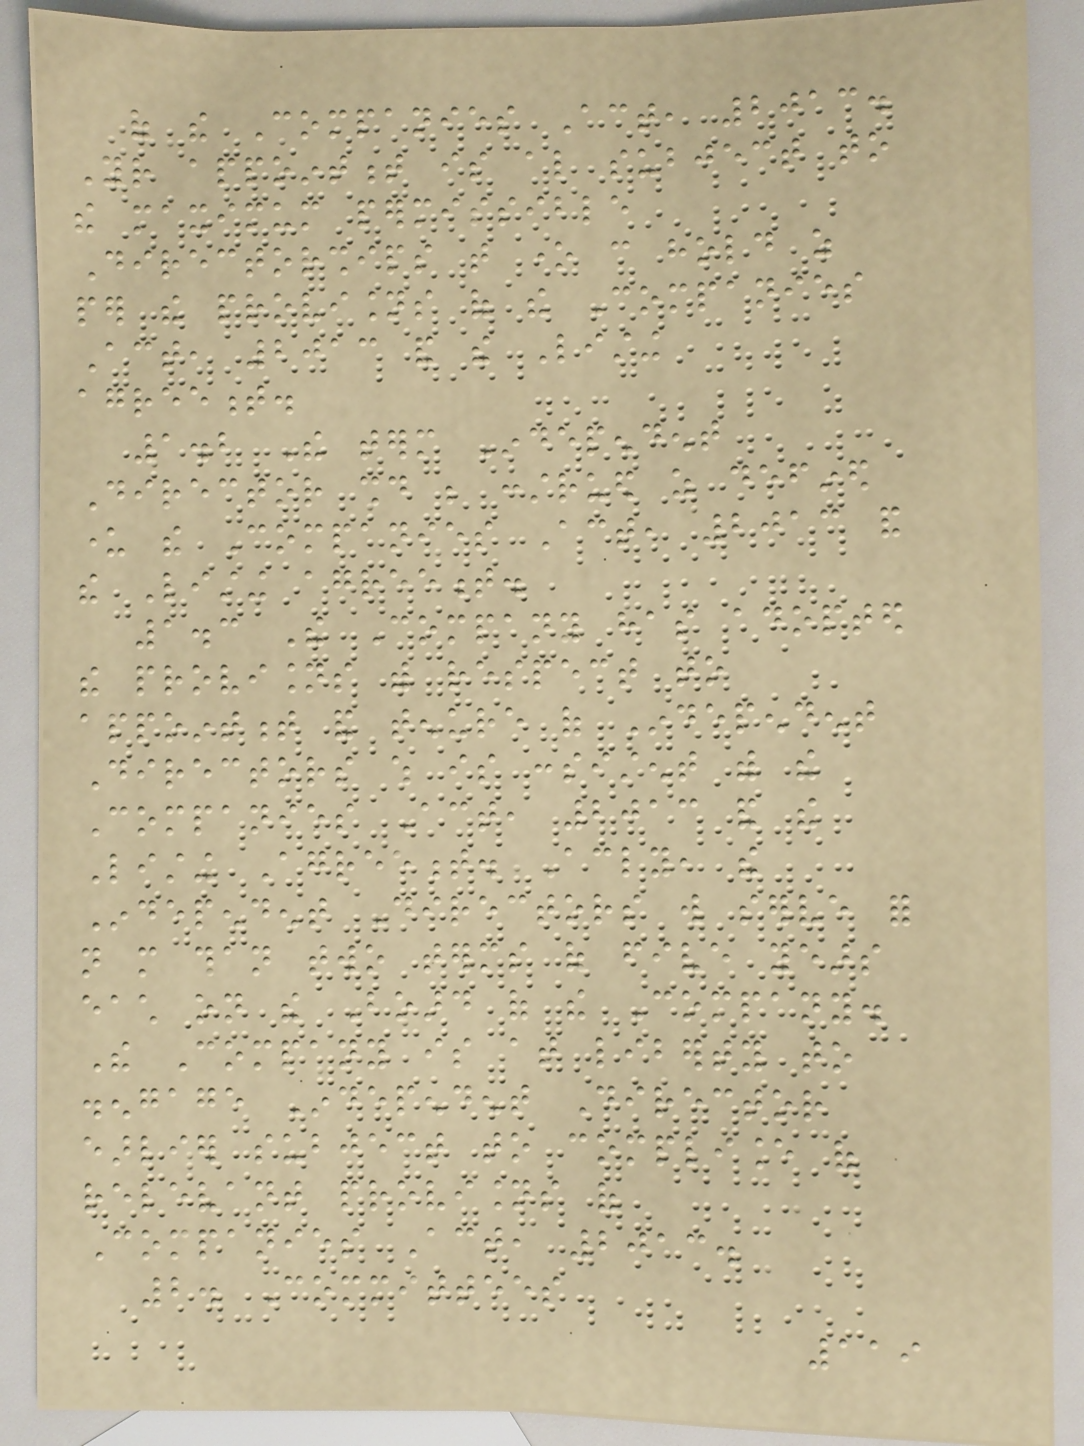of the Companies Act, 2013.
Your appointment is also subject to
the maximum permissible
Directorships that one can hold as
per the provisions of the Companies
Act, 2013 and the Listing
agreement.
1.2 The term Independent
Director should be construed as defined
under the Companies Act, 2013 and
the Listing agreement.
1.3 The Company has adopted
the provisions with respect to
appointment and tenure of Independent
Directors which is consistent with the
Companies Act, 2013 and the
Listing Agreement. Accordingly, the
Independent Directors will serve for
not more than two terms of five years
each on the Board of the Company.
The Company is at liberty to
disengage Independent Director
earlier subject to compliance of
relevant provisions of
Companies Act, 2013.
2. Committees
119
